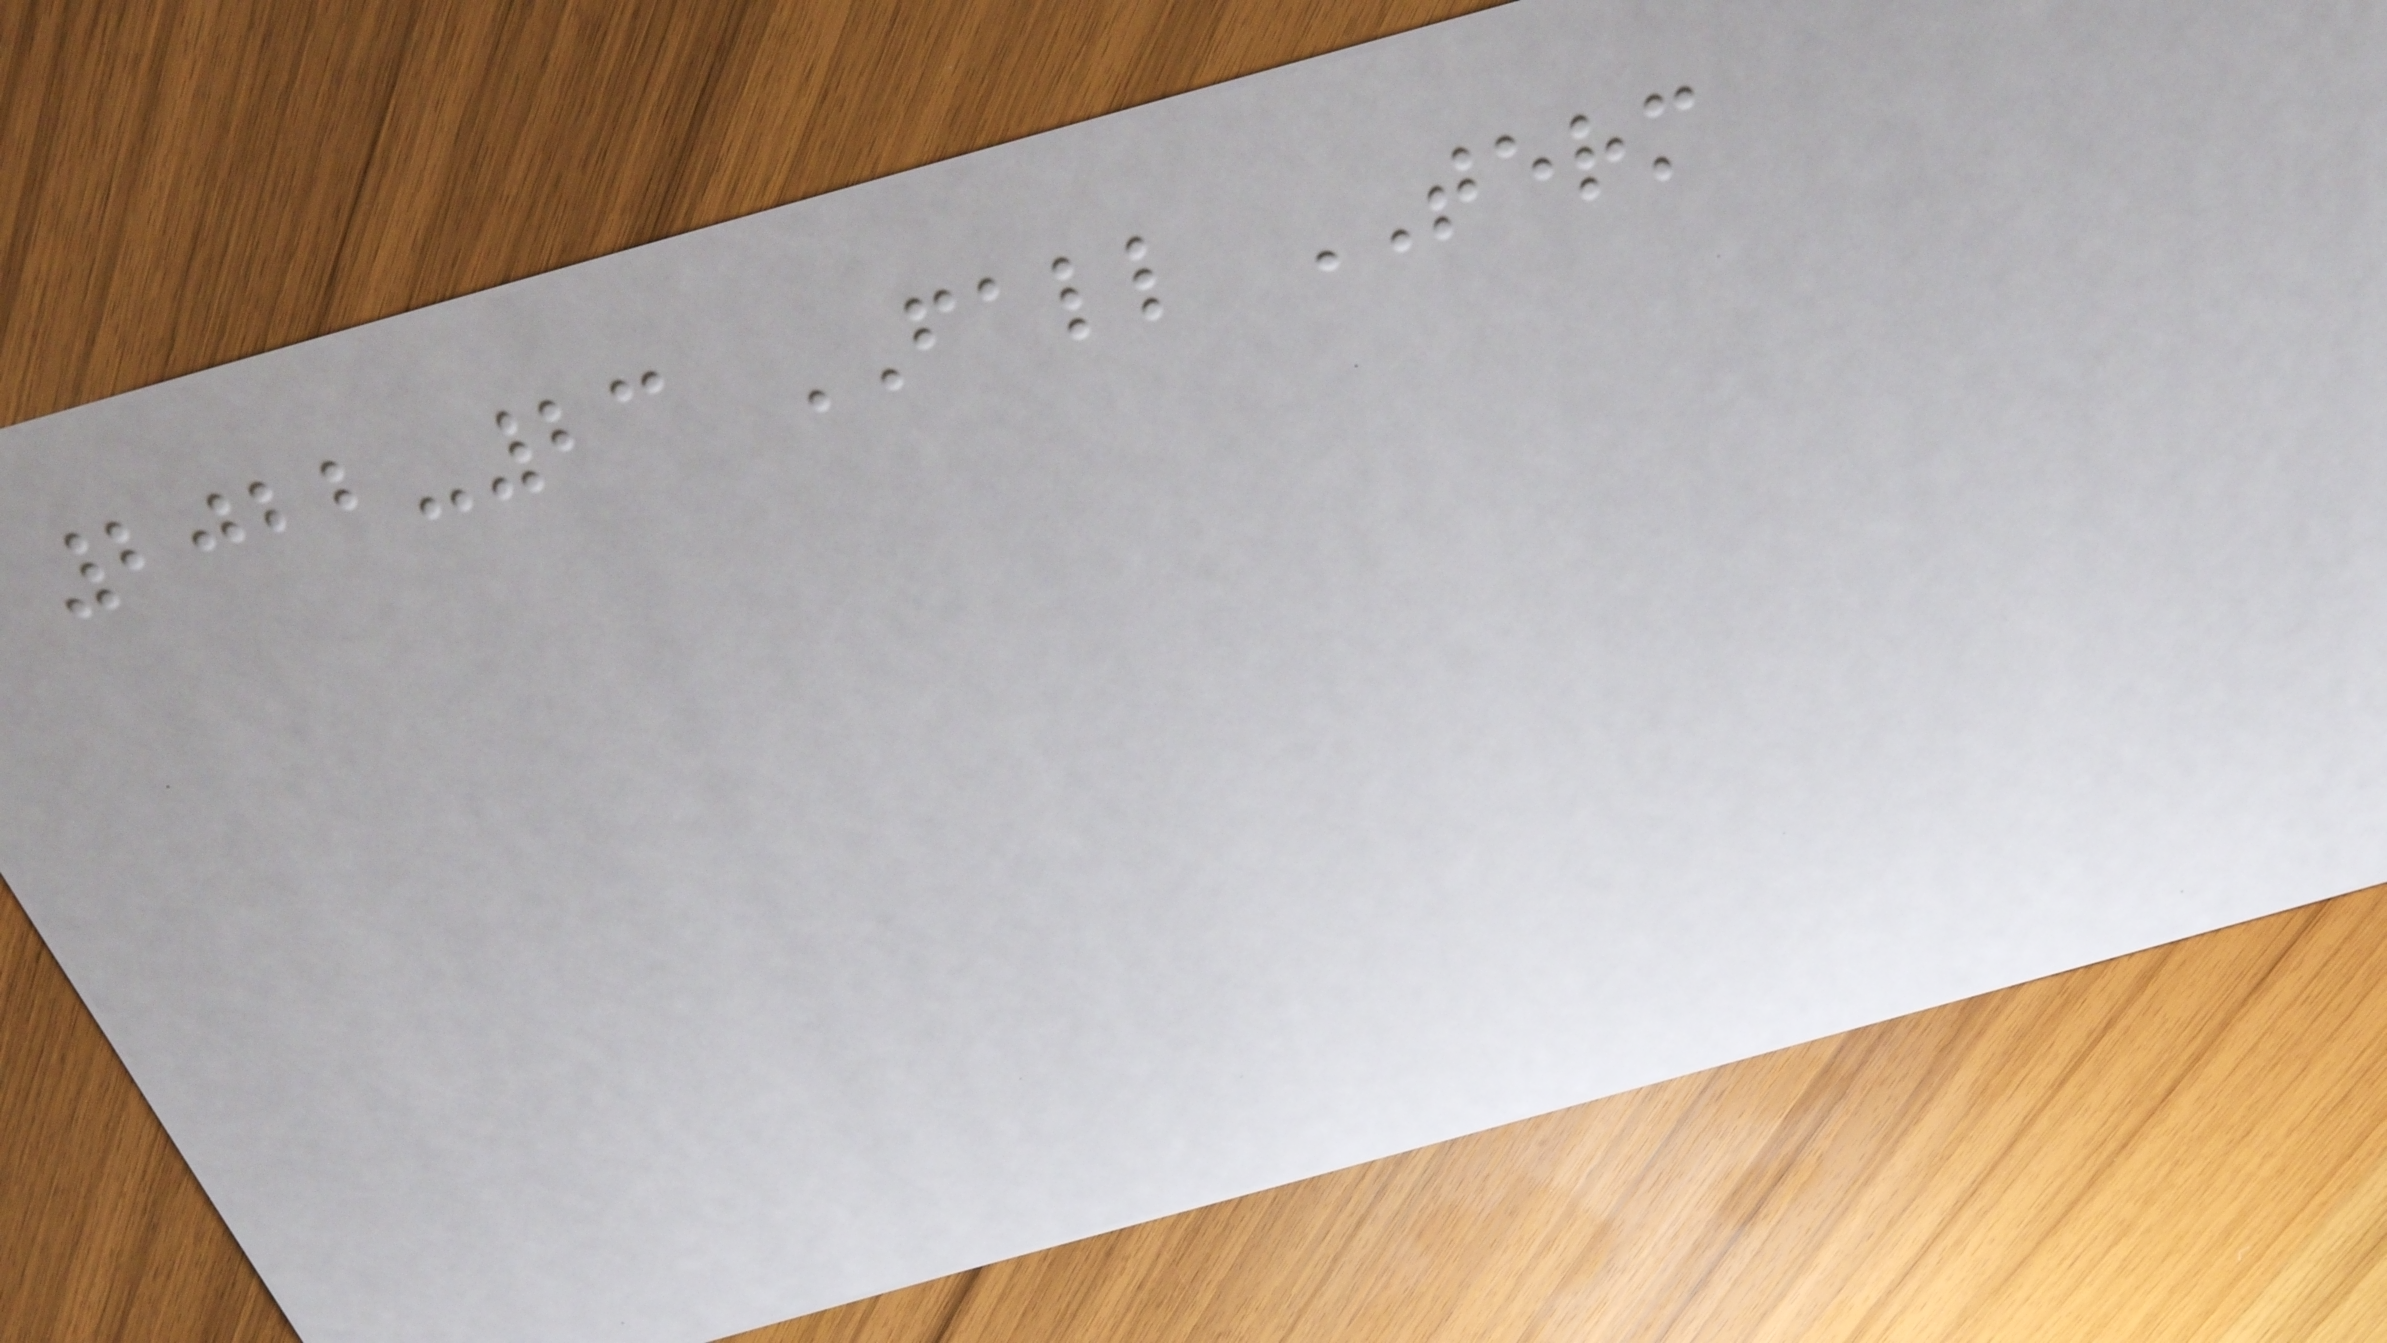2022-23 FALL TERM
